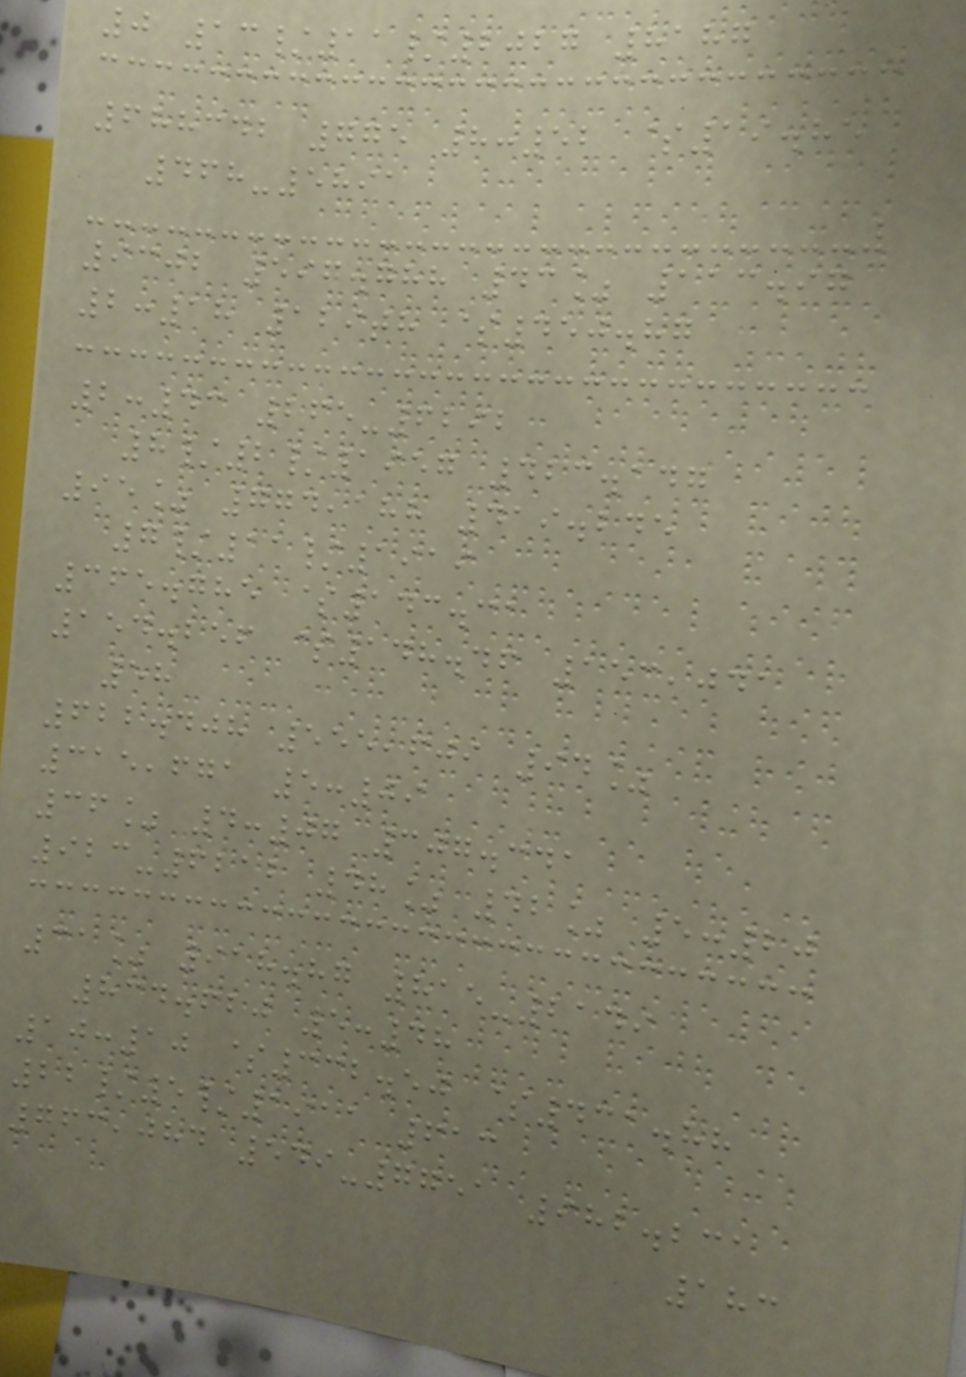0 13/11/2027 8187
688342 775 8:52 $19.85
468-5891
9302 597.788 43% 113.97
2:18 129th $450.87
2:43 265-6292
8/2/1957 423.147
95% 774,188 419.245
7/11/1919
365.785 $143.31
154.256 $148.46 153,041
58
622.408 555,609 94%
315,671 5:09
36% 4:07 307.341
923-6212 48% 42% 5:20
31% 918.87 815-2149
834.620 5:48
10:10 $332.50 $431.88
22/5/1911 613
763,084 549-7751 982.231
183
